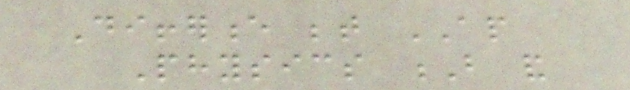Difference between AP
Physics B and
